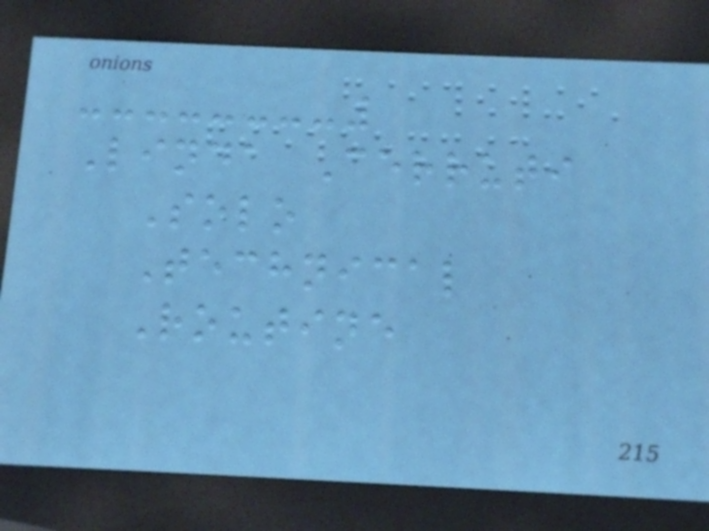Linda Cerruti
Solo
Technical
Routine
